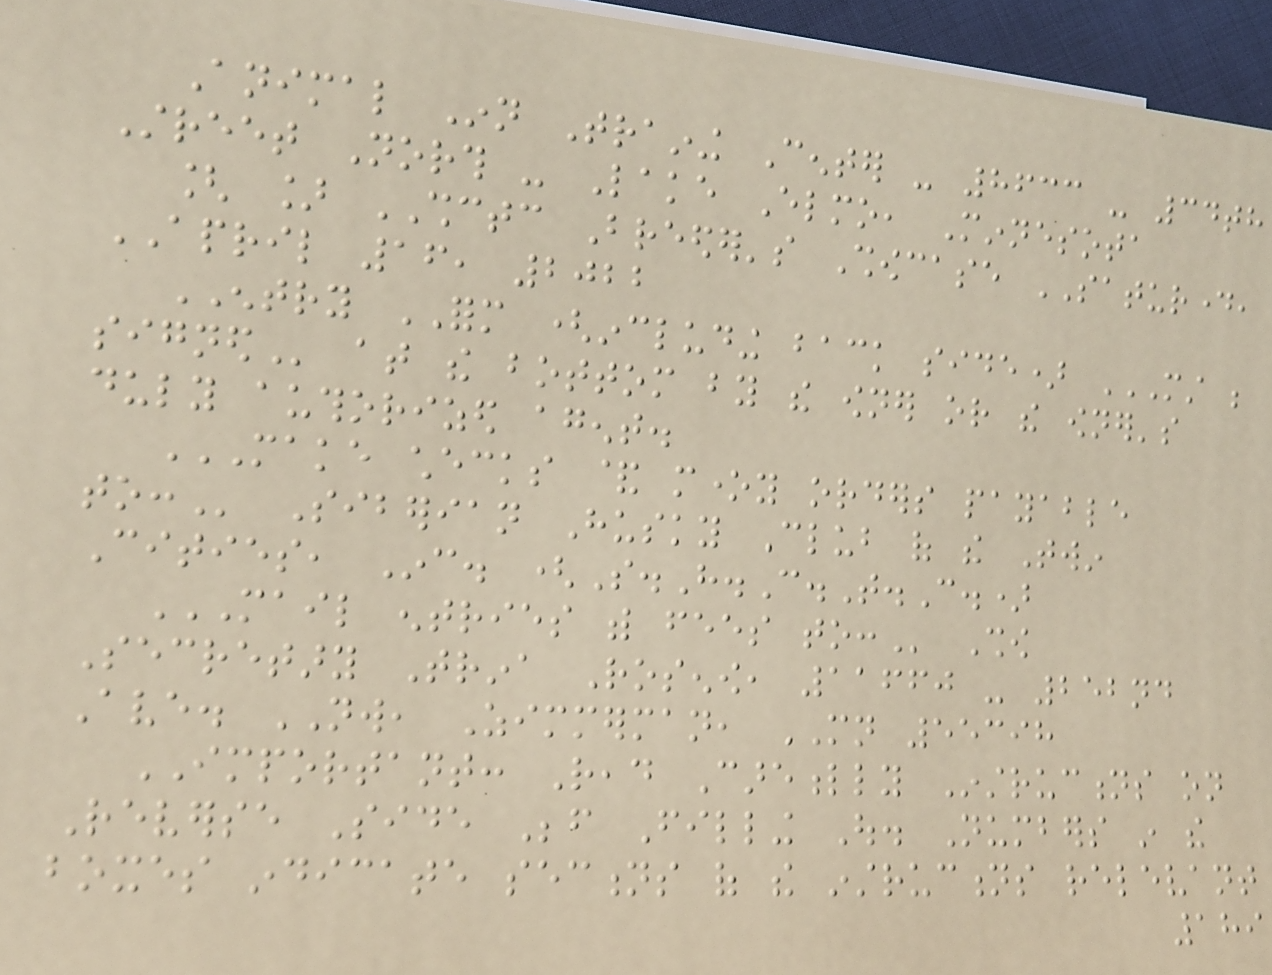Animal Inn Training Center - 8633 - 34th
Street North - Lake Elmo, Minnesota
[ ] SHCTC Breeder's Showcase SATURDAY,
APRIL 16, 2022
ENTRY FORM (including back side) MUST BE
SIGNED at the bottom by the owner or the owner's
duly authorized agent.
MAKE CHECKS & MONEY ORDERS PAYABLE
TO: Siberian Husky Club of the Twin
Cities, Inc. (S.H.C.T.C.)
MAIL ENTRIES WITH FEES TO: Show
Secretary Trina Rosenow, 11660 - 252nd
Ave. NW, Zimmerman, MN 55398
IMPORTANT: Read Carefully Instructions on
Reverse Side Before Filling Out. Numbers in the
boxes indicate sections of the instructions relevant
189
